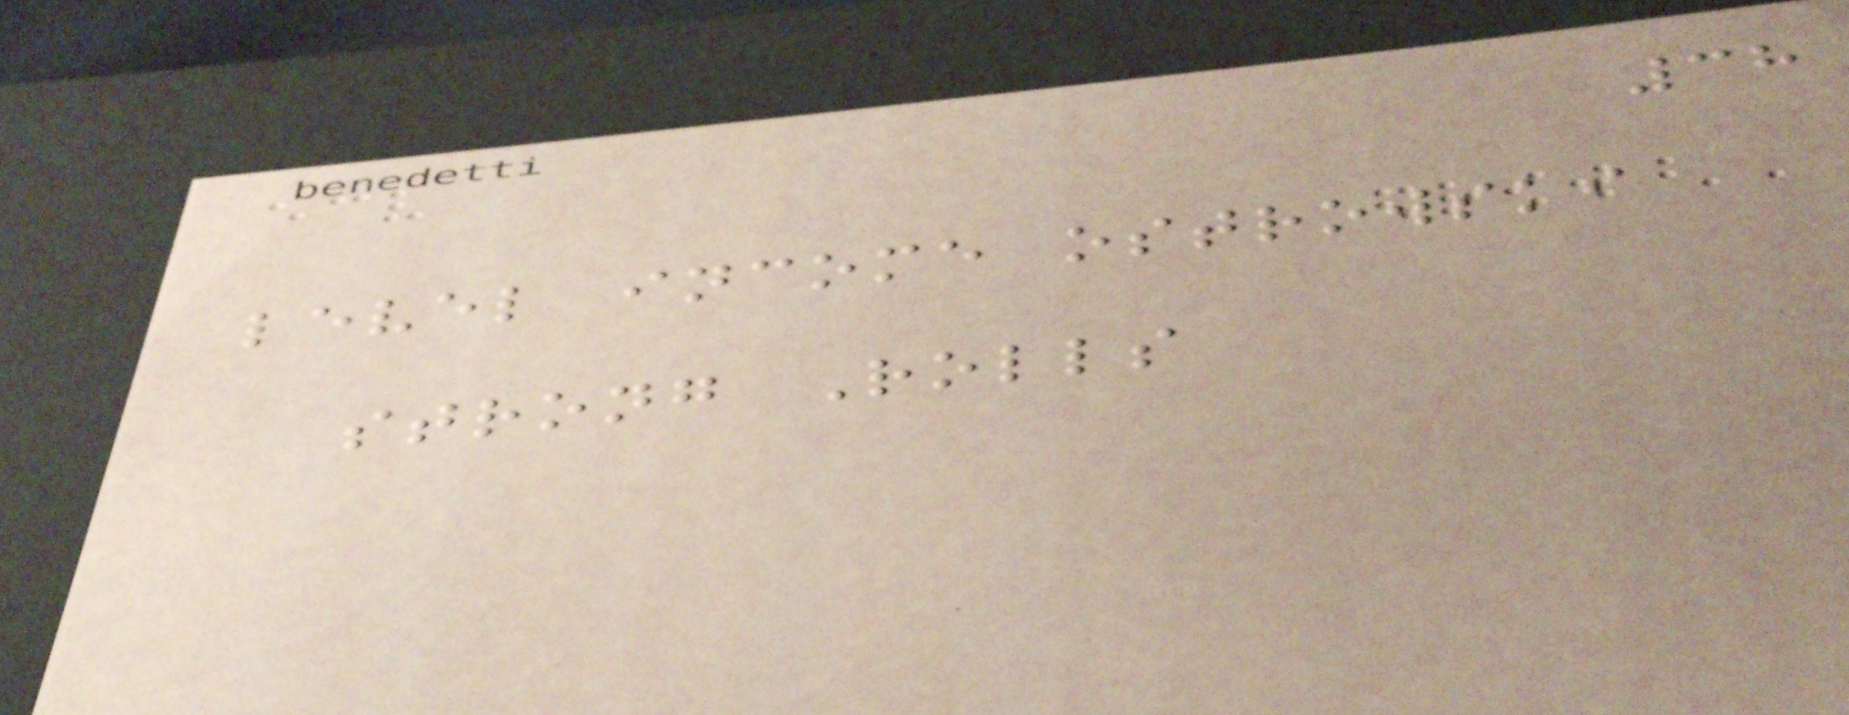38
level income ostrowski
strong Rolls
